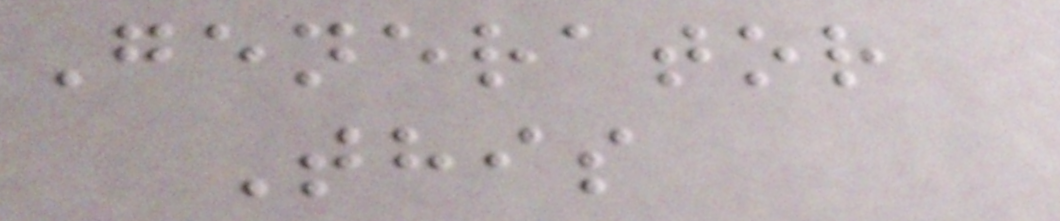Generator
This
